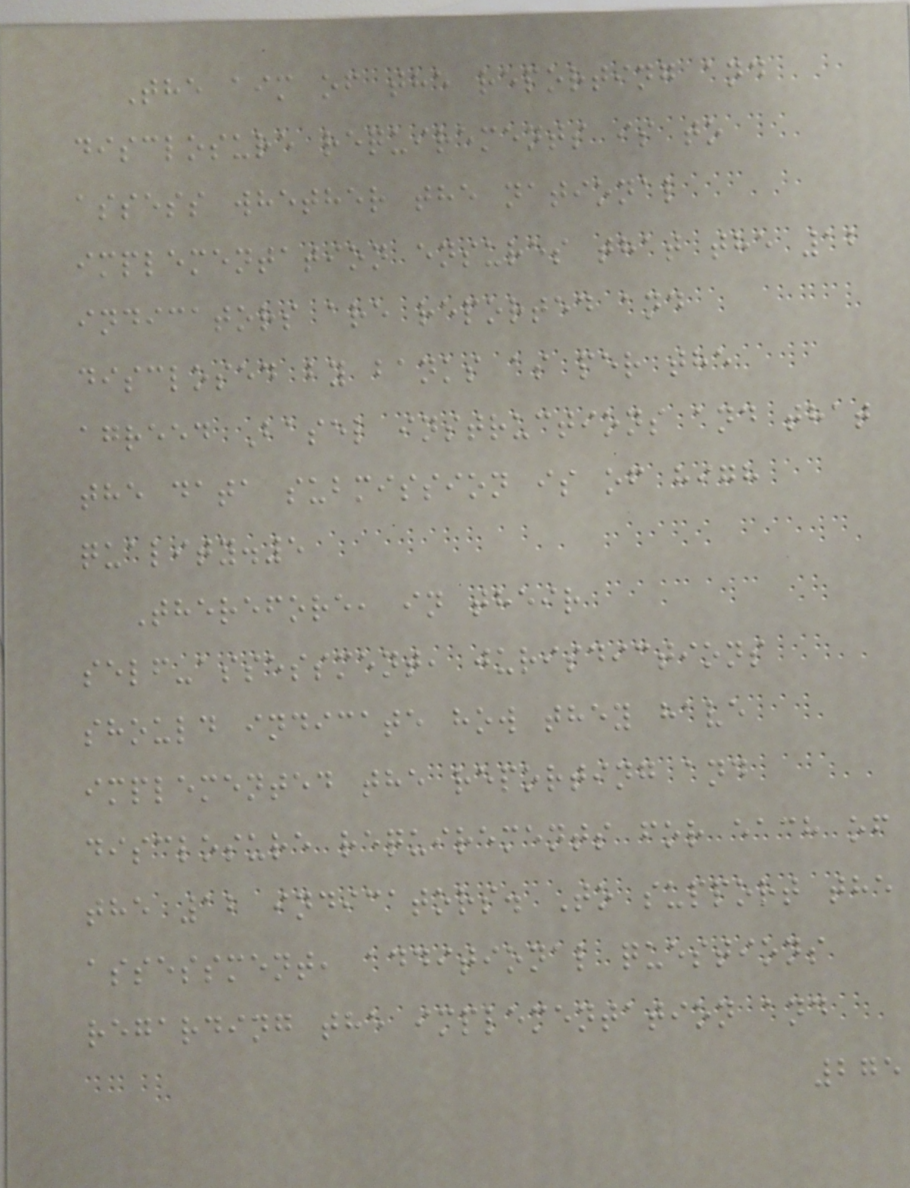The aim of the reporting and
disclosure requirements is to
assess whether the national
implementation ensures that the 12
indicators are reported and
disclosed by banks as per the
agreed Basel instructions and that
the data submission is of high
quality.5
Therefore, in their
self-assessment, jurisdictions
should indicate how they have
implemented the reporting and
disclosure requirements for each of
the 12 indicators. To support the
assessment, additional questions
regarding the implementation and
275
